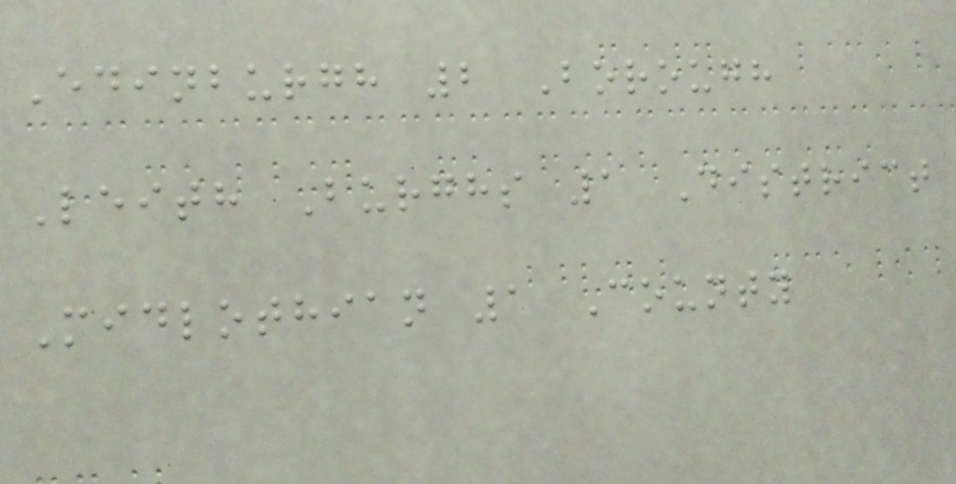Edinburgh 2 Borough
Leith Burghs 1 District
Midlothian 1 County
